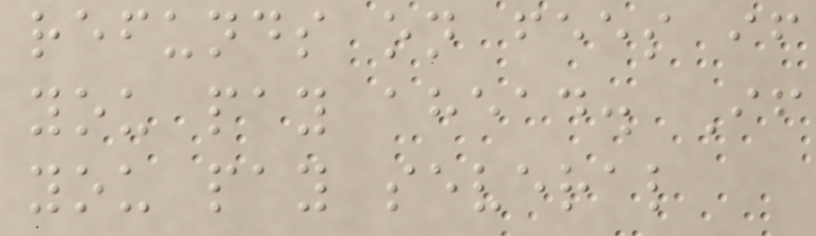refunds on fees if
you pay ahead. If
you pay several
